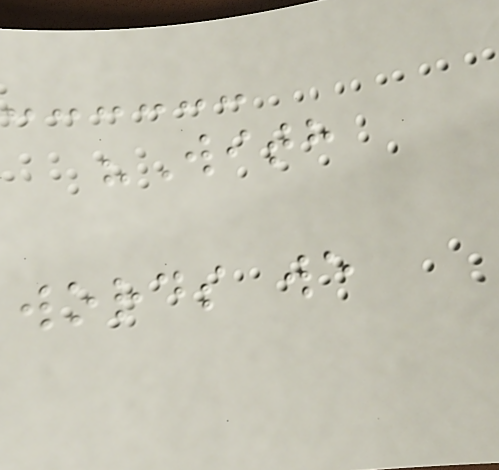"With
words we
